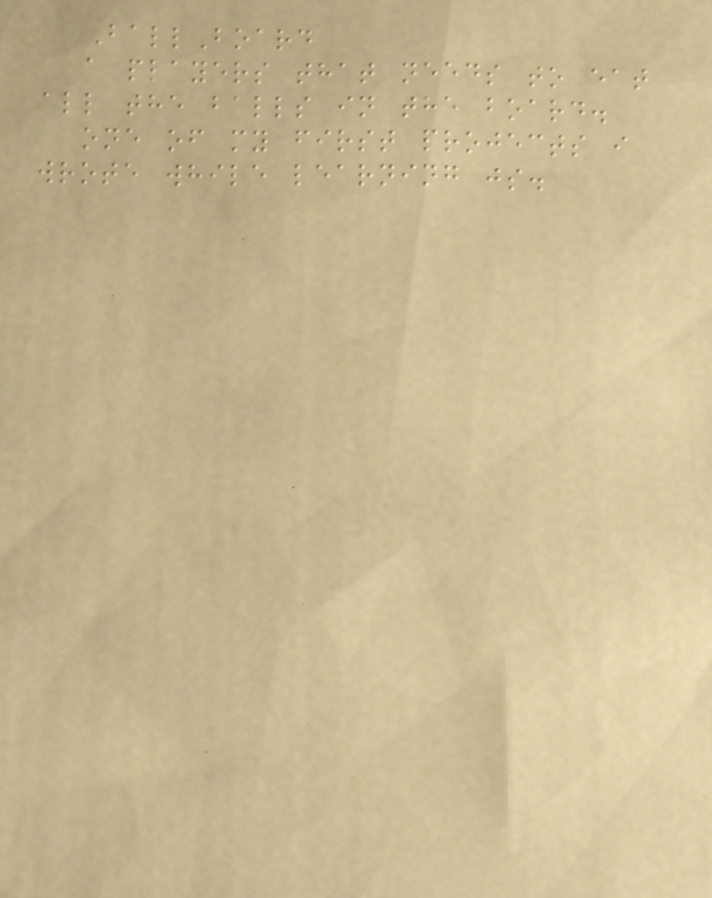BallBoard
a players that needs to eat
all the balls in the board.
one of my first projects i
wrote while learning js.
